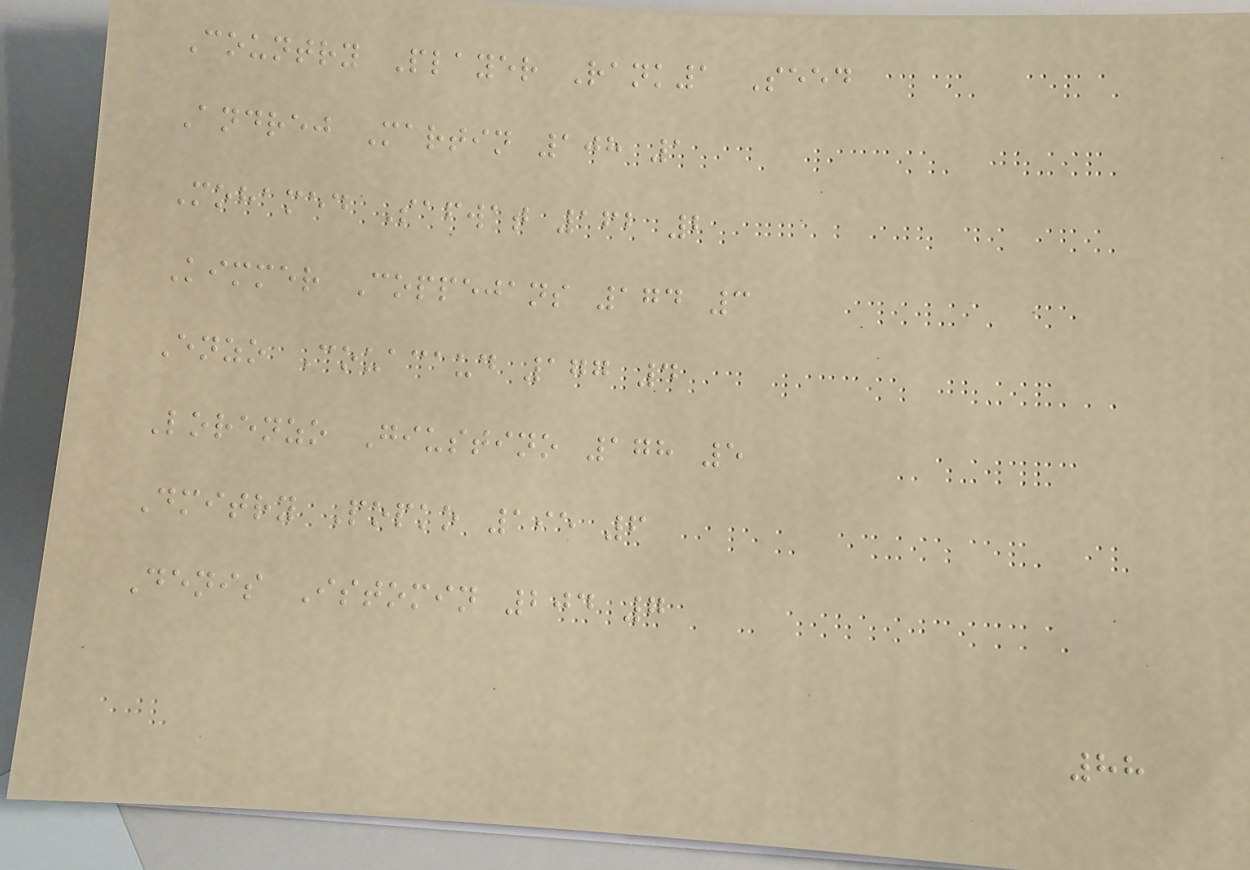Country Player Rank1 Seed
Andrej Martin 108 1
Mohamed Safwat 162 2
Kimmer Coppejans 174 3
Enzo Couacaud 177 4
Lorenzo Giustino 178 5
Dmitry Popko 195 6
Denis Istomin 204 7
88
